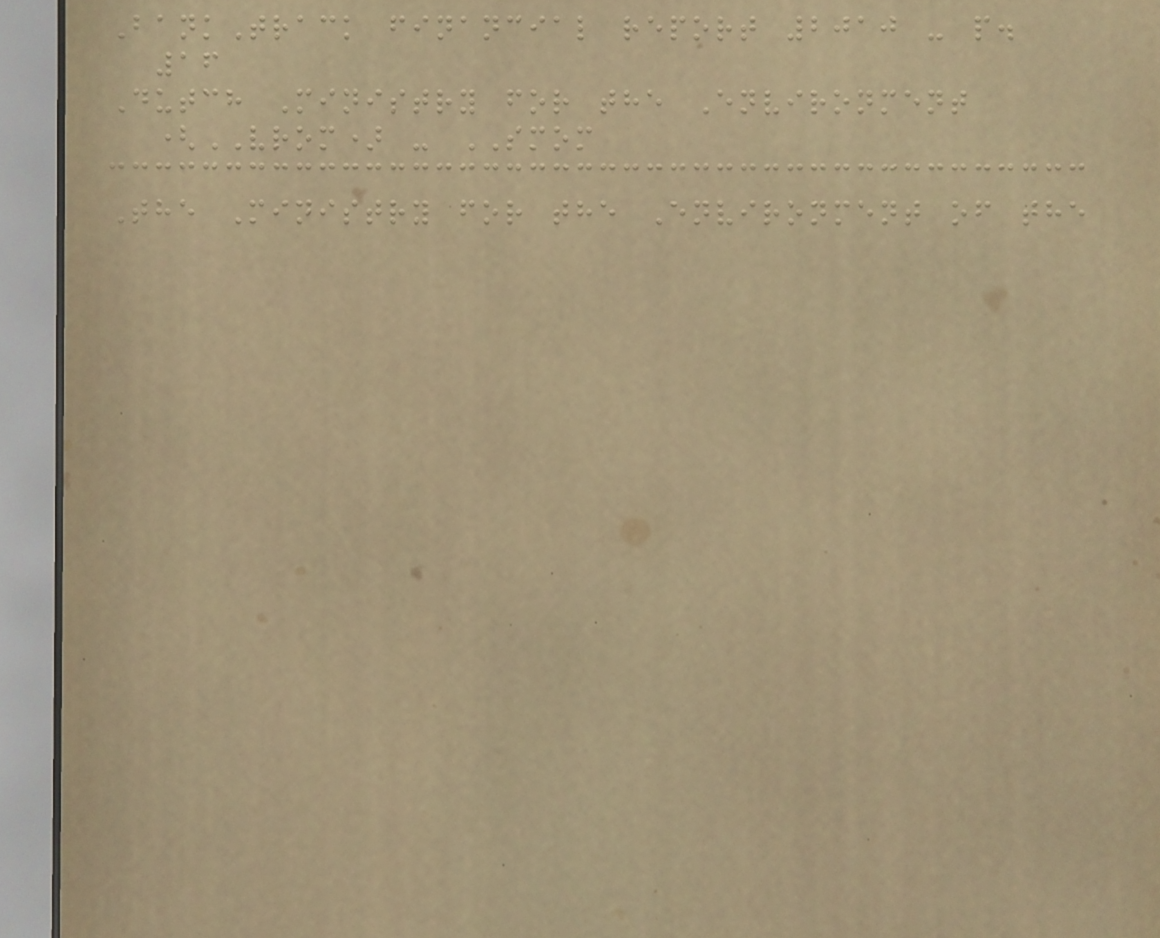BankTrack financial report 2010 - p.
16
Dutch Ministry for the Environment
(VROM) - SMOM
The Ministry for the Environment of the
